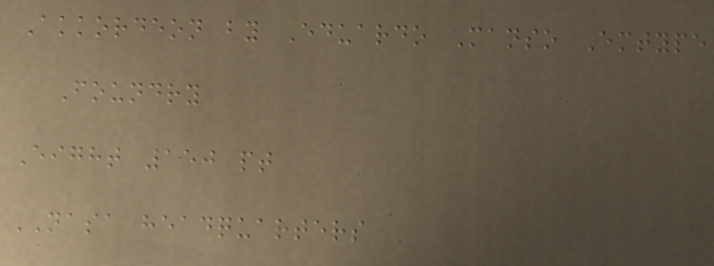Akkordeon by Eduardo Manso Emtype
Foundry
Eight 150 pt
NASA headquarters
